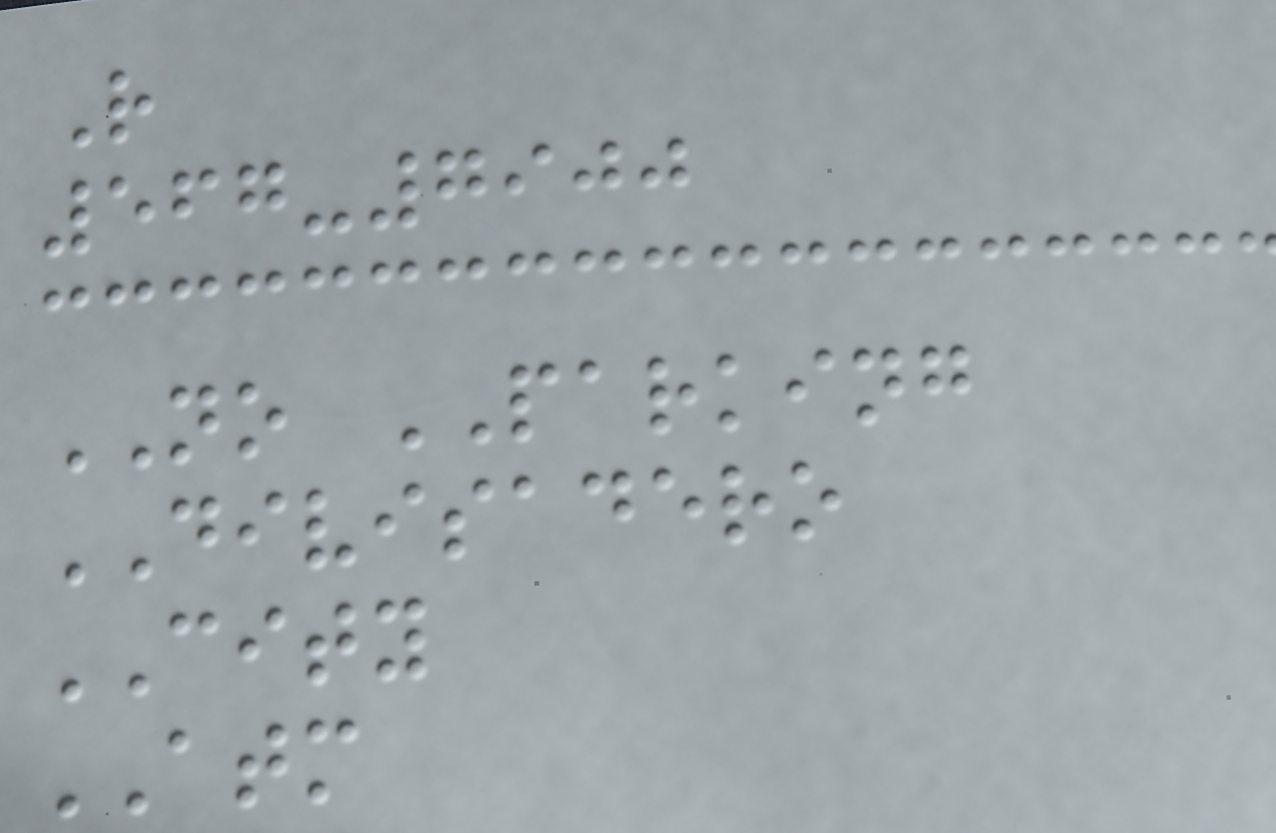R
567-7900
NO PARKING
DIVISADERO
CITY
ATM
